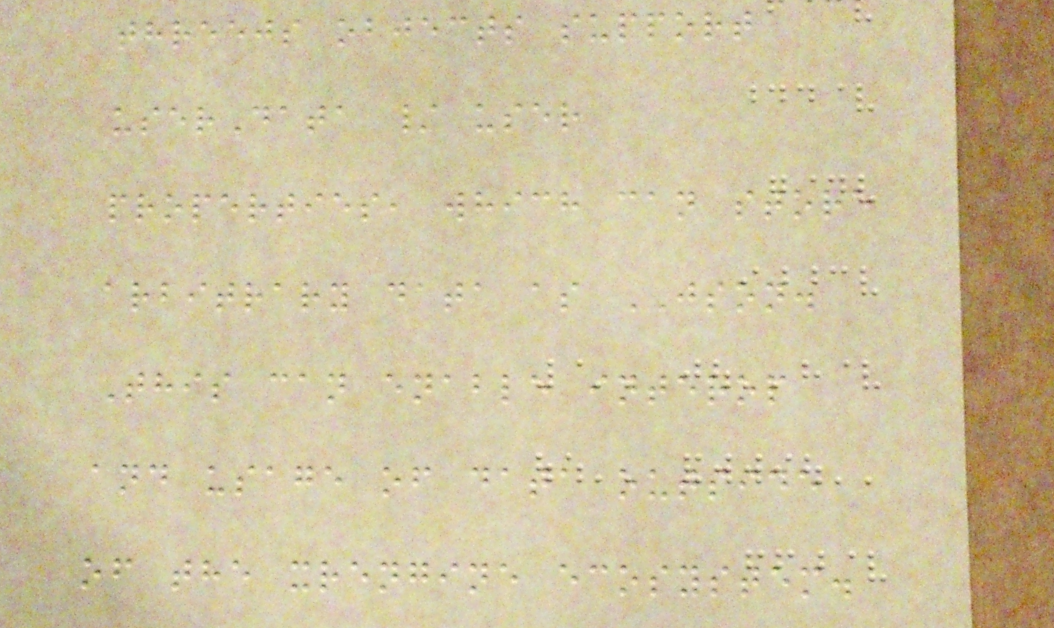threejs objects support
userData / user
properties, which can store
arbitrary data as JSON.
This can enable interop
and usage of data outside
of the xrengine ecosystem.
